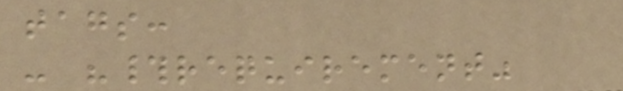tags:
- "#requirement"
